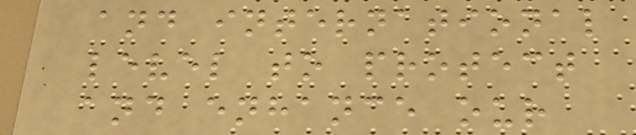and international
level to protect
and enhance our
